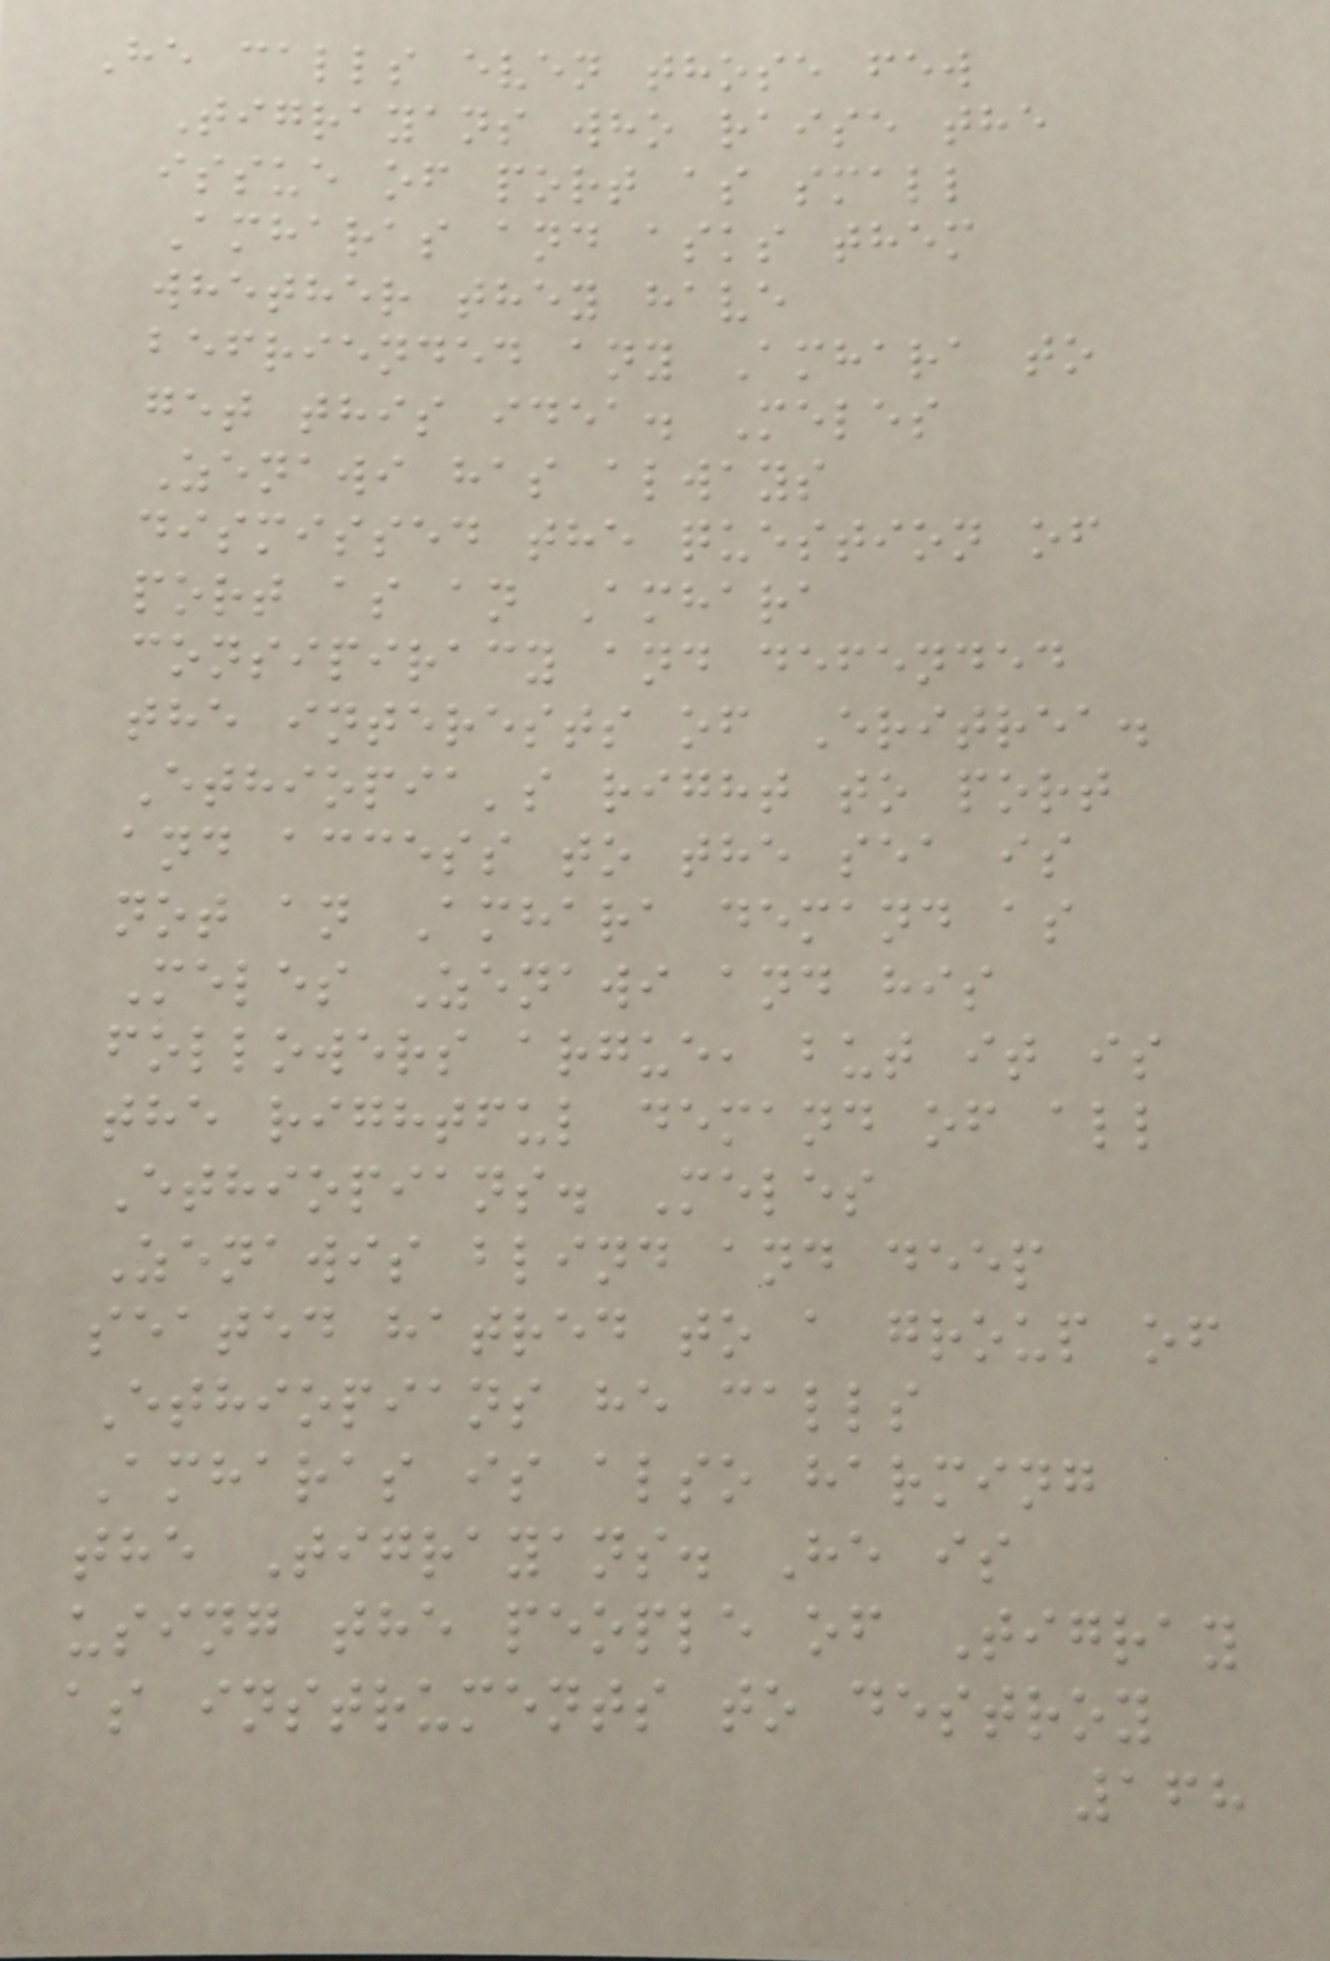He calls even those few
Tigrayans who raise the
issue of port as small
Amharas and asks them
whether they have
befriended any Amhara to
get this idea. Meles
Zenawi has always
dismissed the question of
port as an Amhara
consipiracy and defended
the interests of Eritrea.
Ethiopia's right to port
and access to the sea is
not an Amhara demand as
Meles Zenawi and his
followers argue, but it is
the rightful demand of all
Ethiopians. Meles
Zenawis blind and deep
seated hatred to a group of
Ethiopians he calls
Amharas is also harming
the Tigrayans. He is
using the people of Tigray
as instruments to destroy
168
